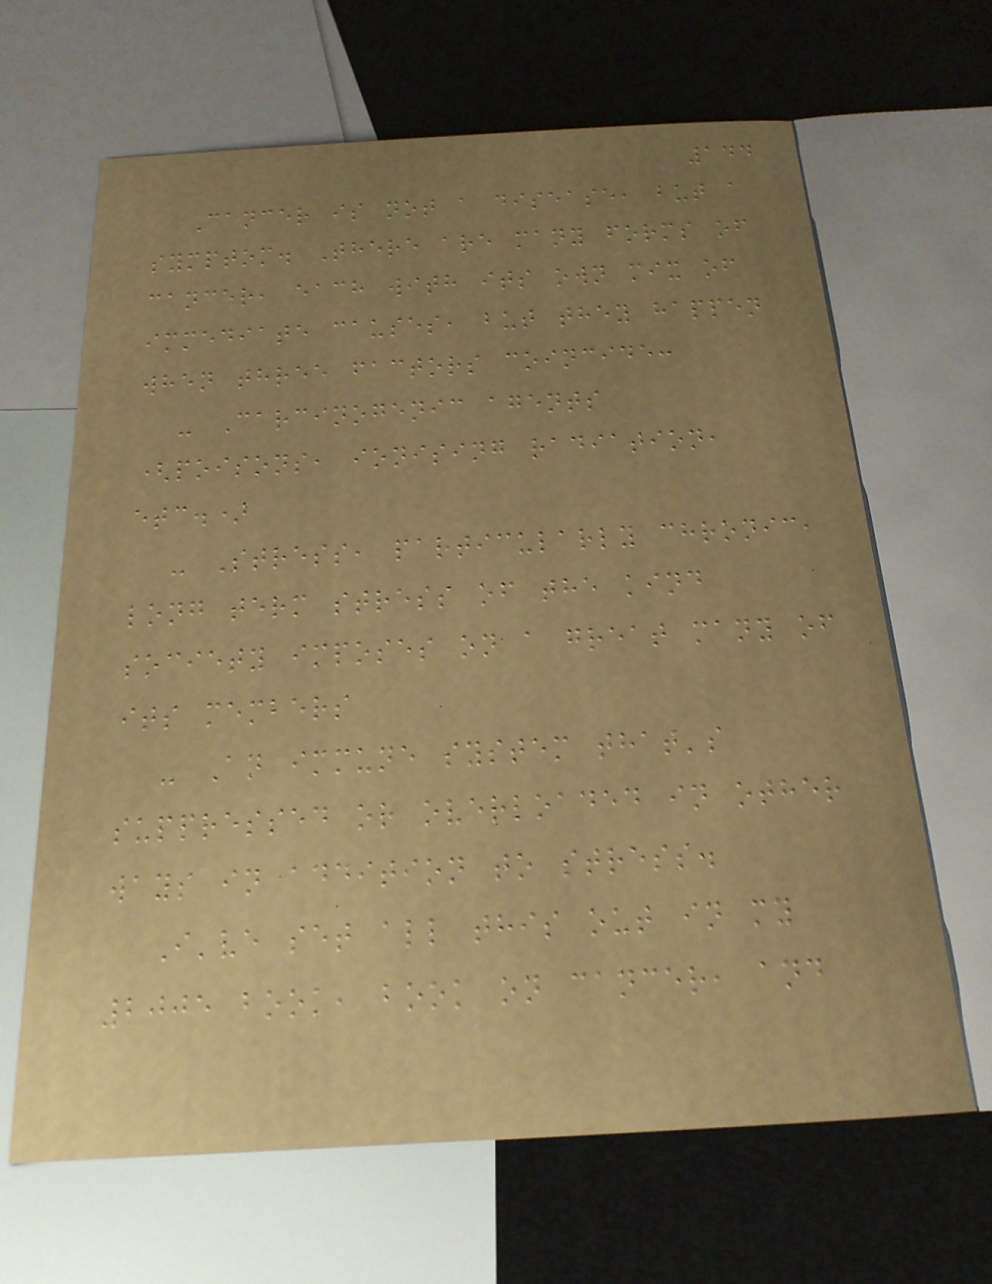144
Cancer is not a disease, but a
symptom. There are many forms of
cancer, each with its own mix of
immediate causes, but they happen
when three factors coincide:
- Carcinogenic agents
(poisons, ionising radiation,
etc.)
- Stress, particularly chronic,
long term stress of the kind
society imposes on a great many of
its members
- An immune system that's
suppressed or overloaded in other
ways in addition to stress.
I've set all this out in my
2005 book, book on cancer, and
